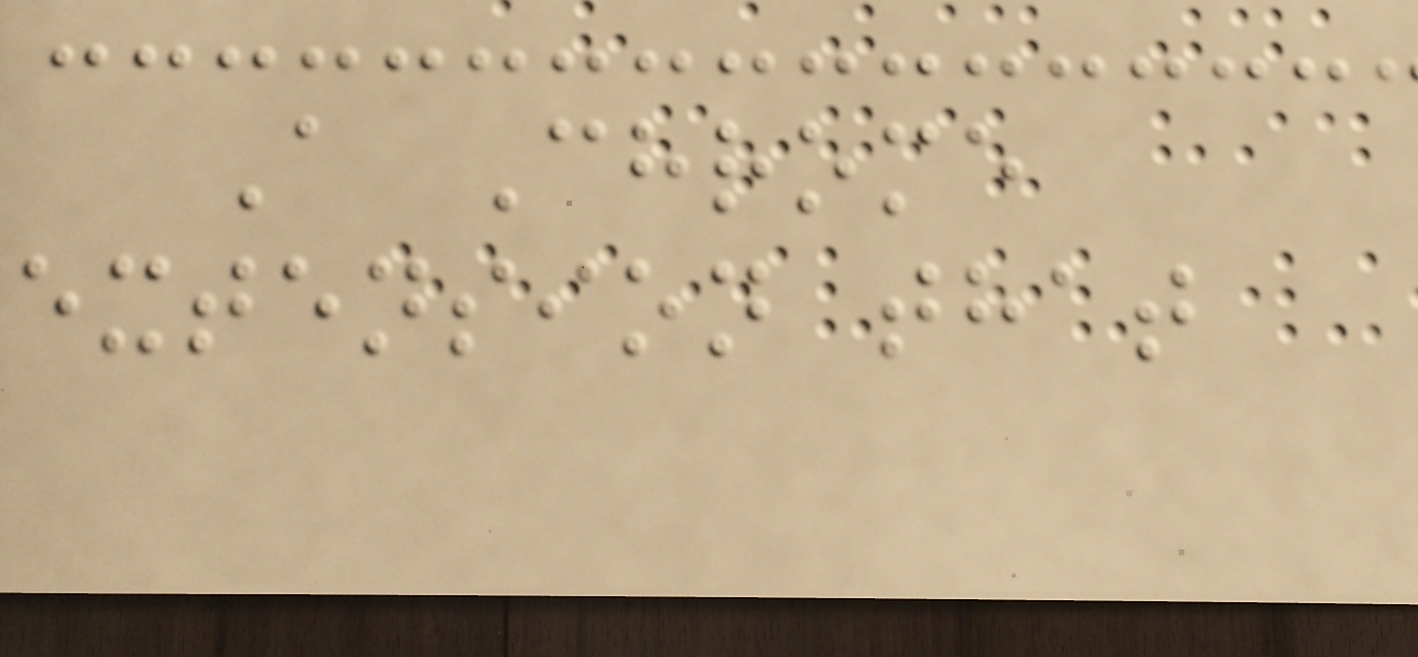A Chrome
extension that
